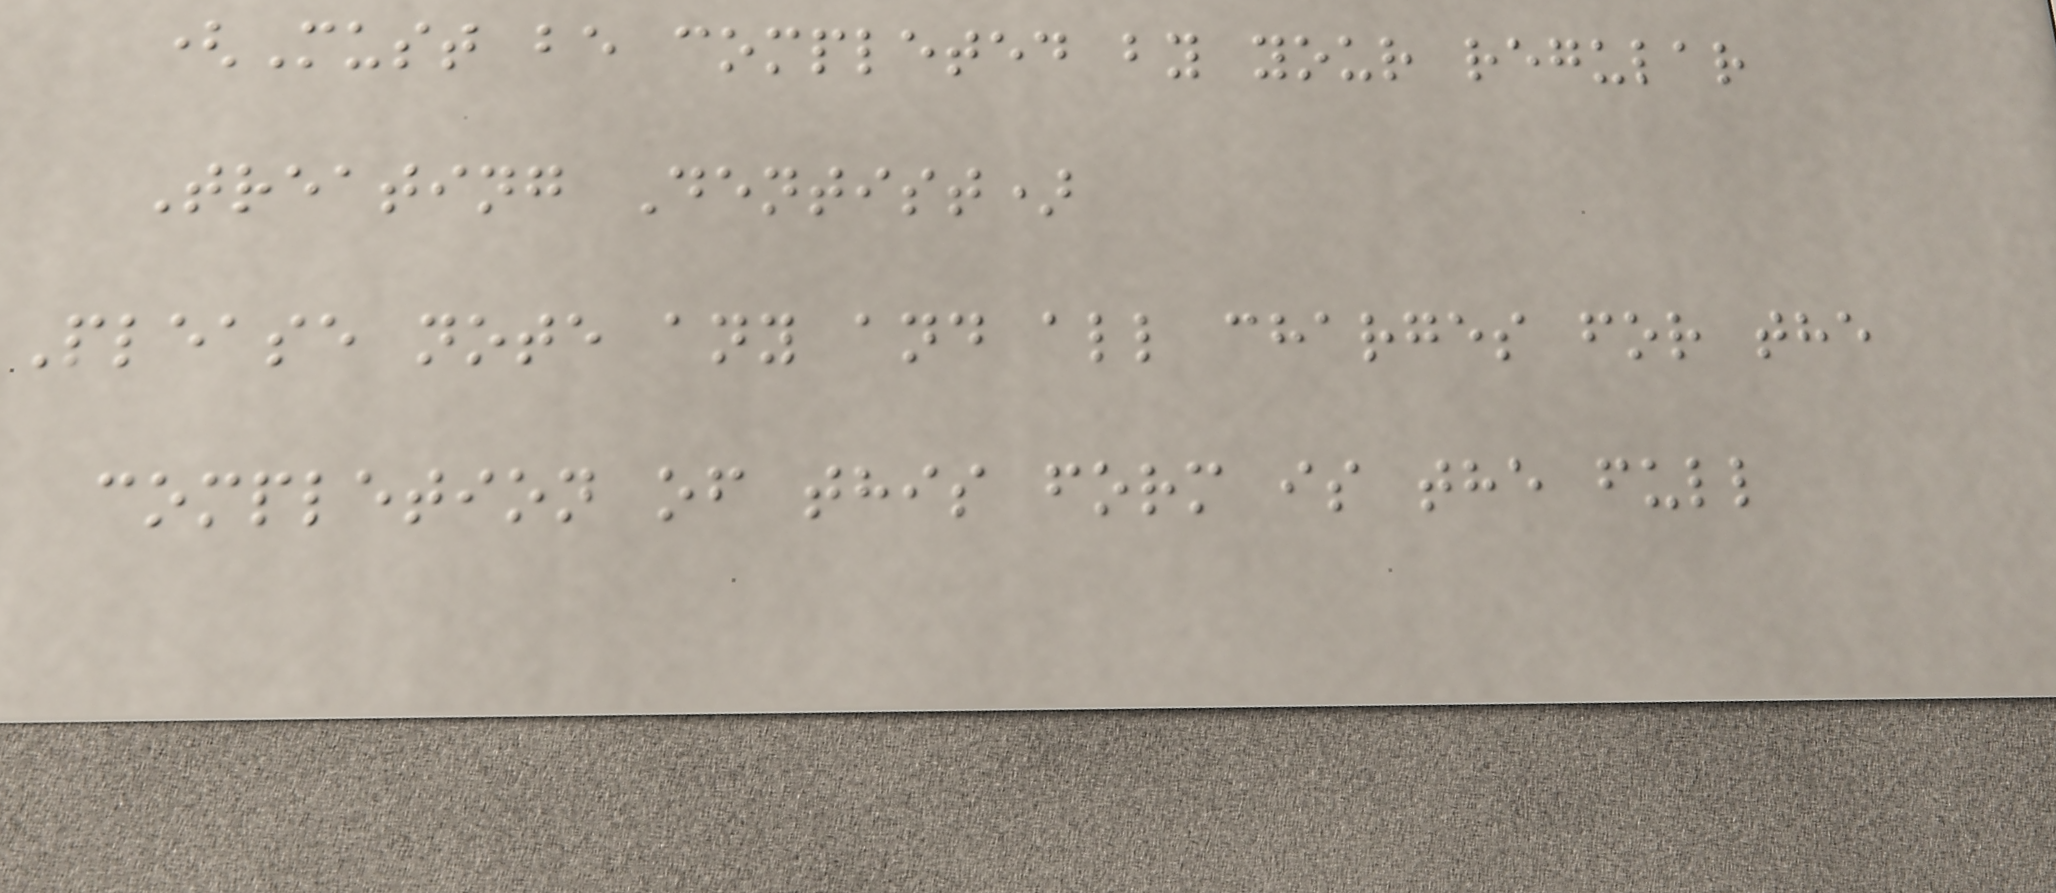(Must be completed by your regular
Treating Dentist)
Please note any and all charges for the
completion of this form is the full
